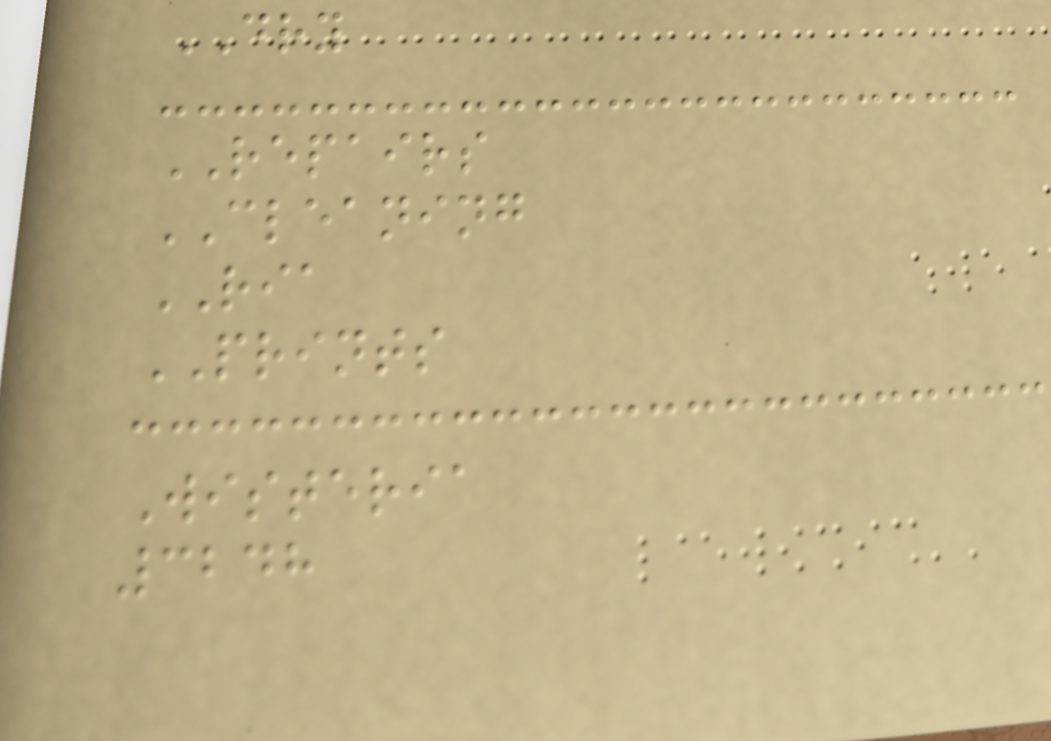DRY
REPAIRS
CLEANING
RIA
PRINTS
Wisteria
3248
